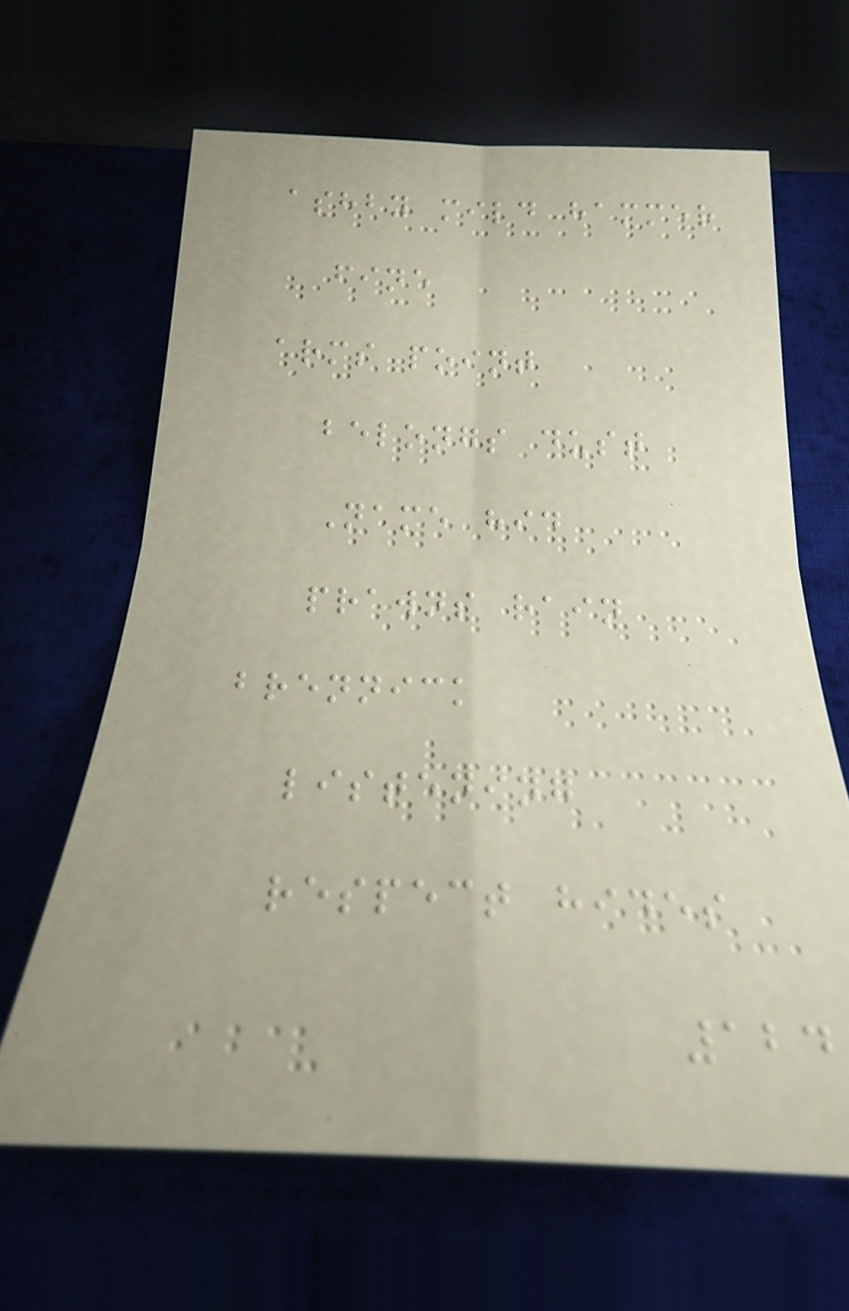ashby mild hammer
fine
arms point
belongs dust
Name hid
prawns rain
brennick
listening
respect hides
124
